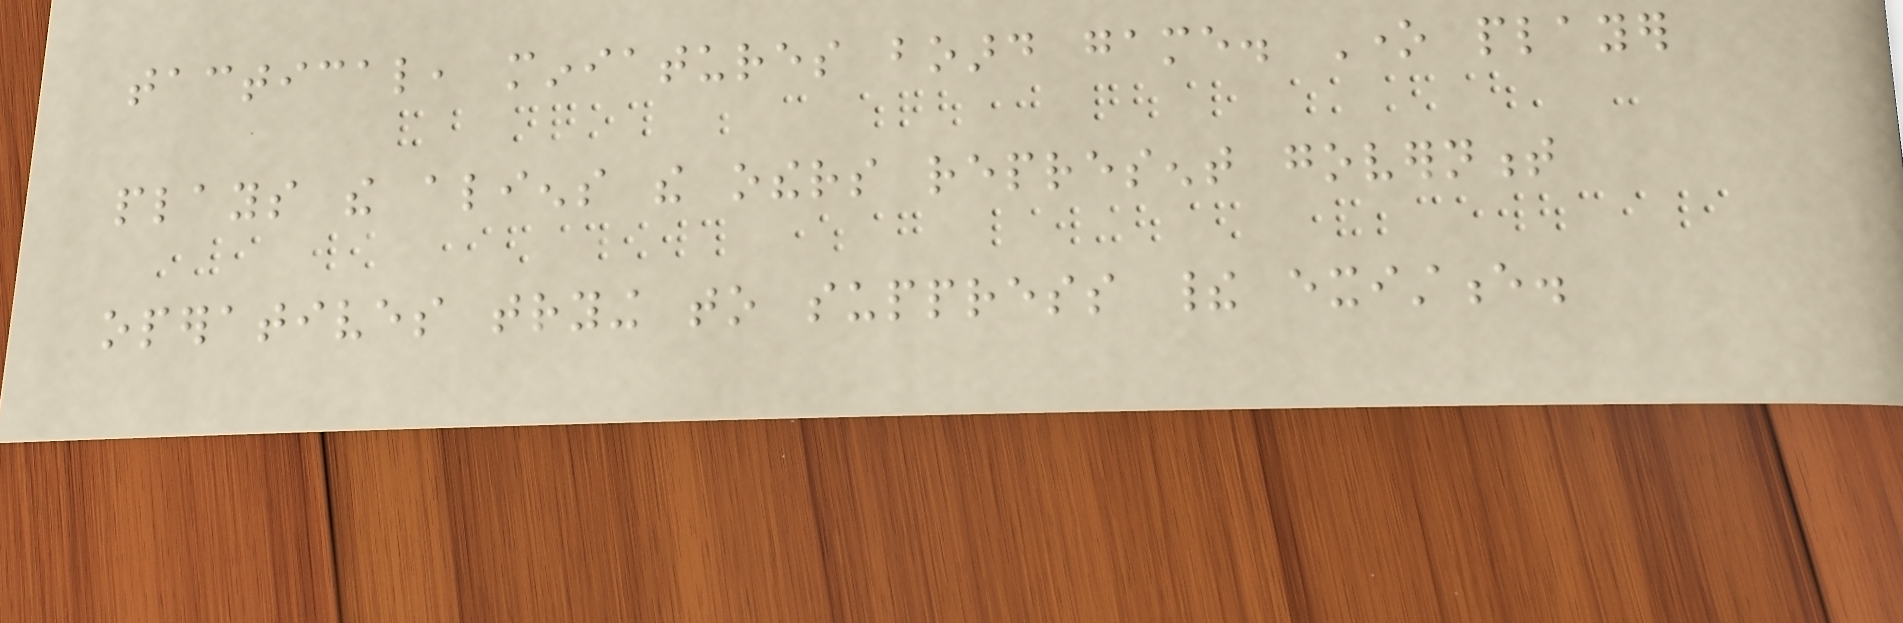tactical, miniatures board game. One player
plays the aliens the others represent government
operatives trying to suppress their existence.
